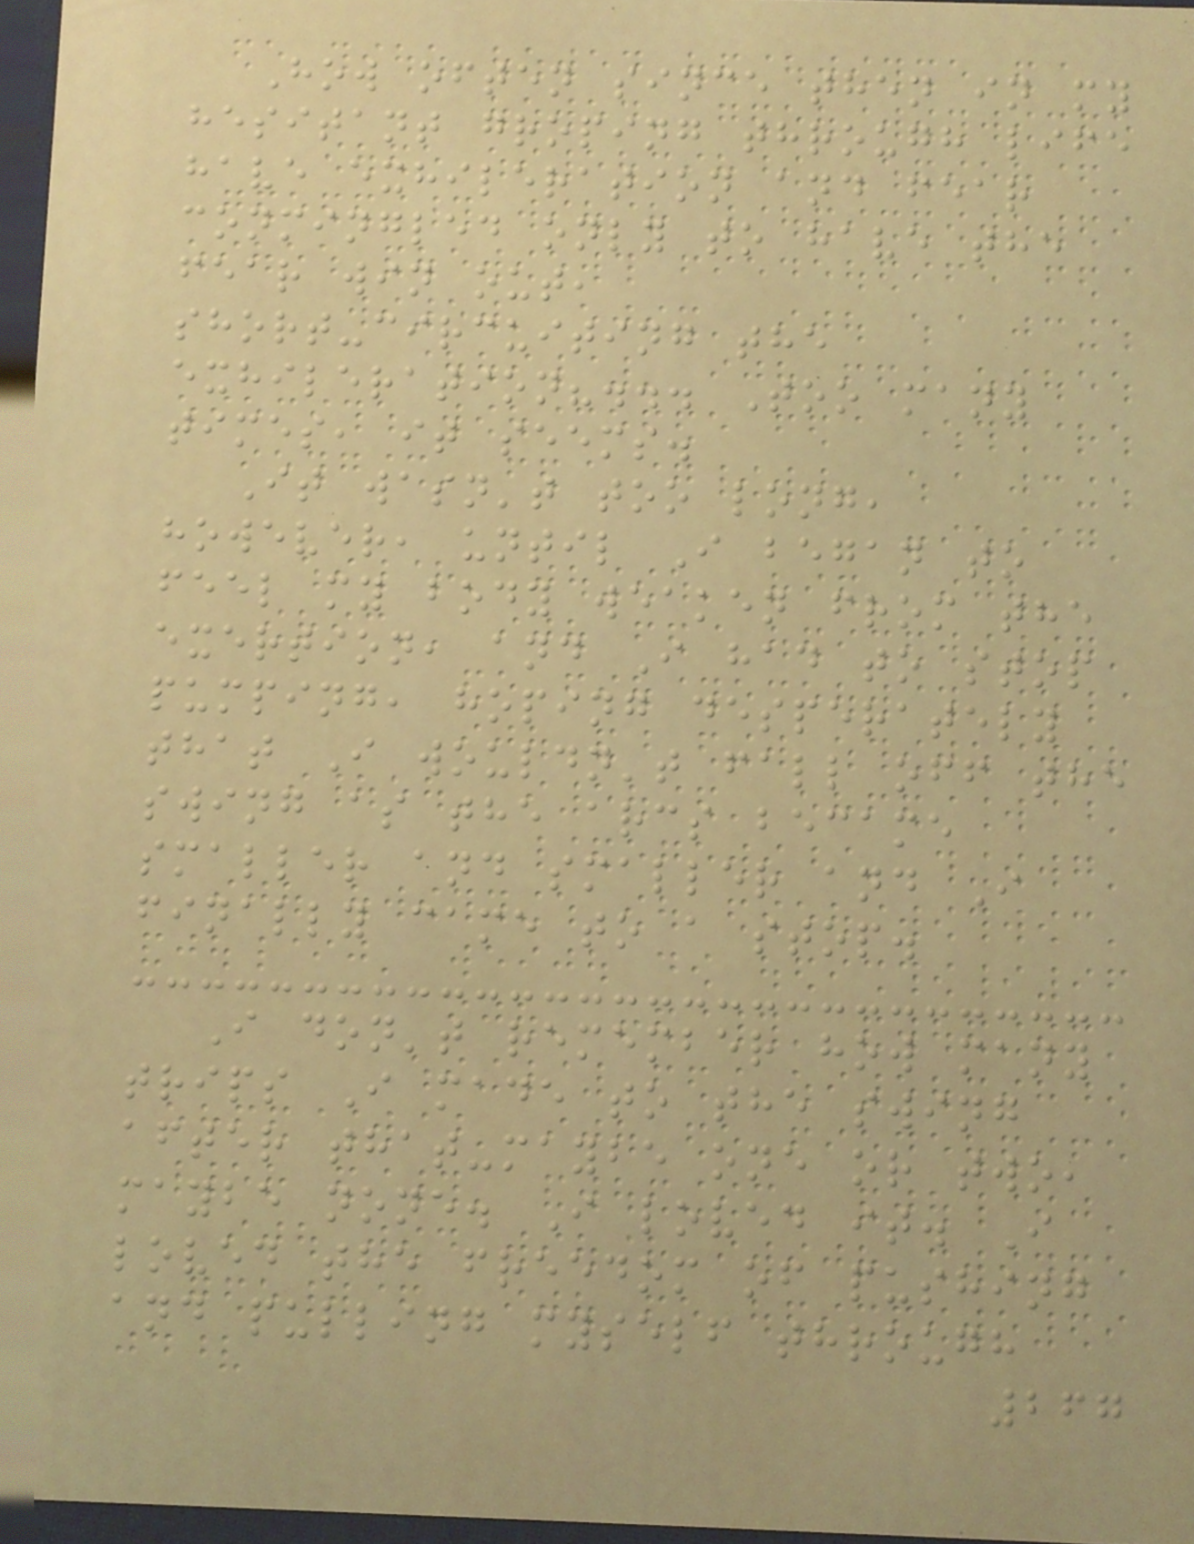How often since then in my
hesitant groping through life
have exhileration and fear
conmingled only to have the
fear win out,
short-circuiting the
exhileration?... Too many
times, it seems.
It wasn't too long,
however, until I began to
feel my body weaken from the
exertion, and I had to stop
pumping, hoping desperately
that I wouldn't fall off the
swing as the arcs became
smaller and smaller and I
finally came to a stop.
I don't remember how many
trips I made to the swing
after that-maybe one or two,
maybe none. I loved it. I
loved the freedom of pushing
and pulling myself through
267
